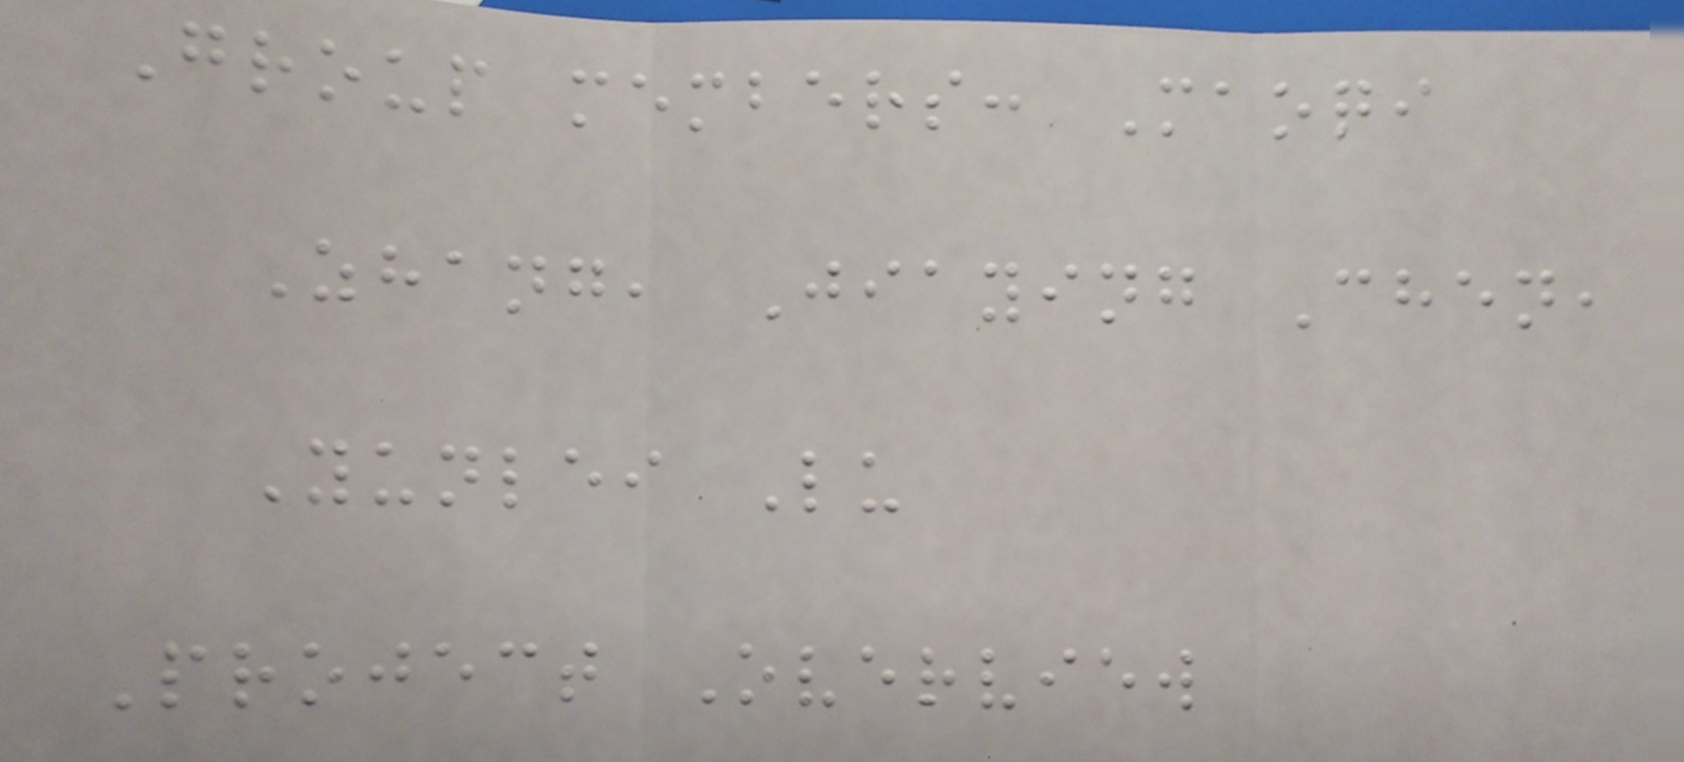Group members: Maoqi
Zhang, Jiaying Chen,
Yunlei Lu
Project Overview
